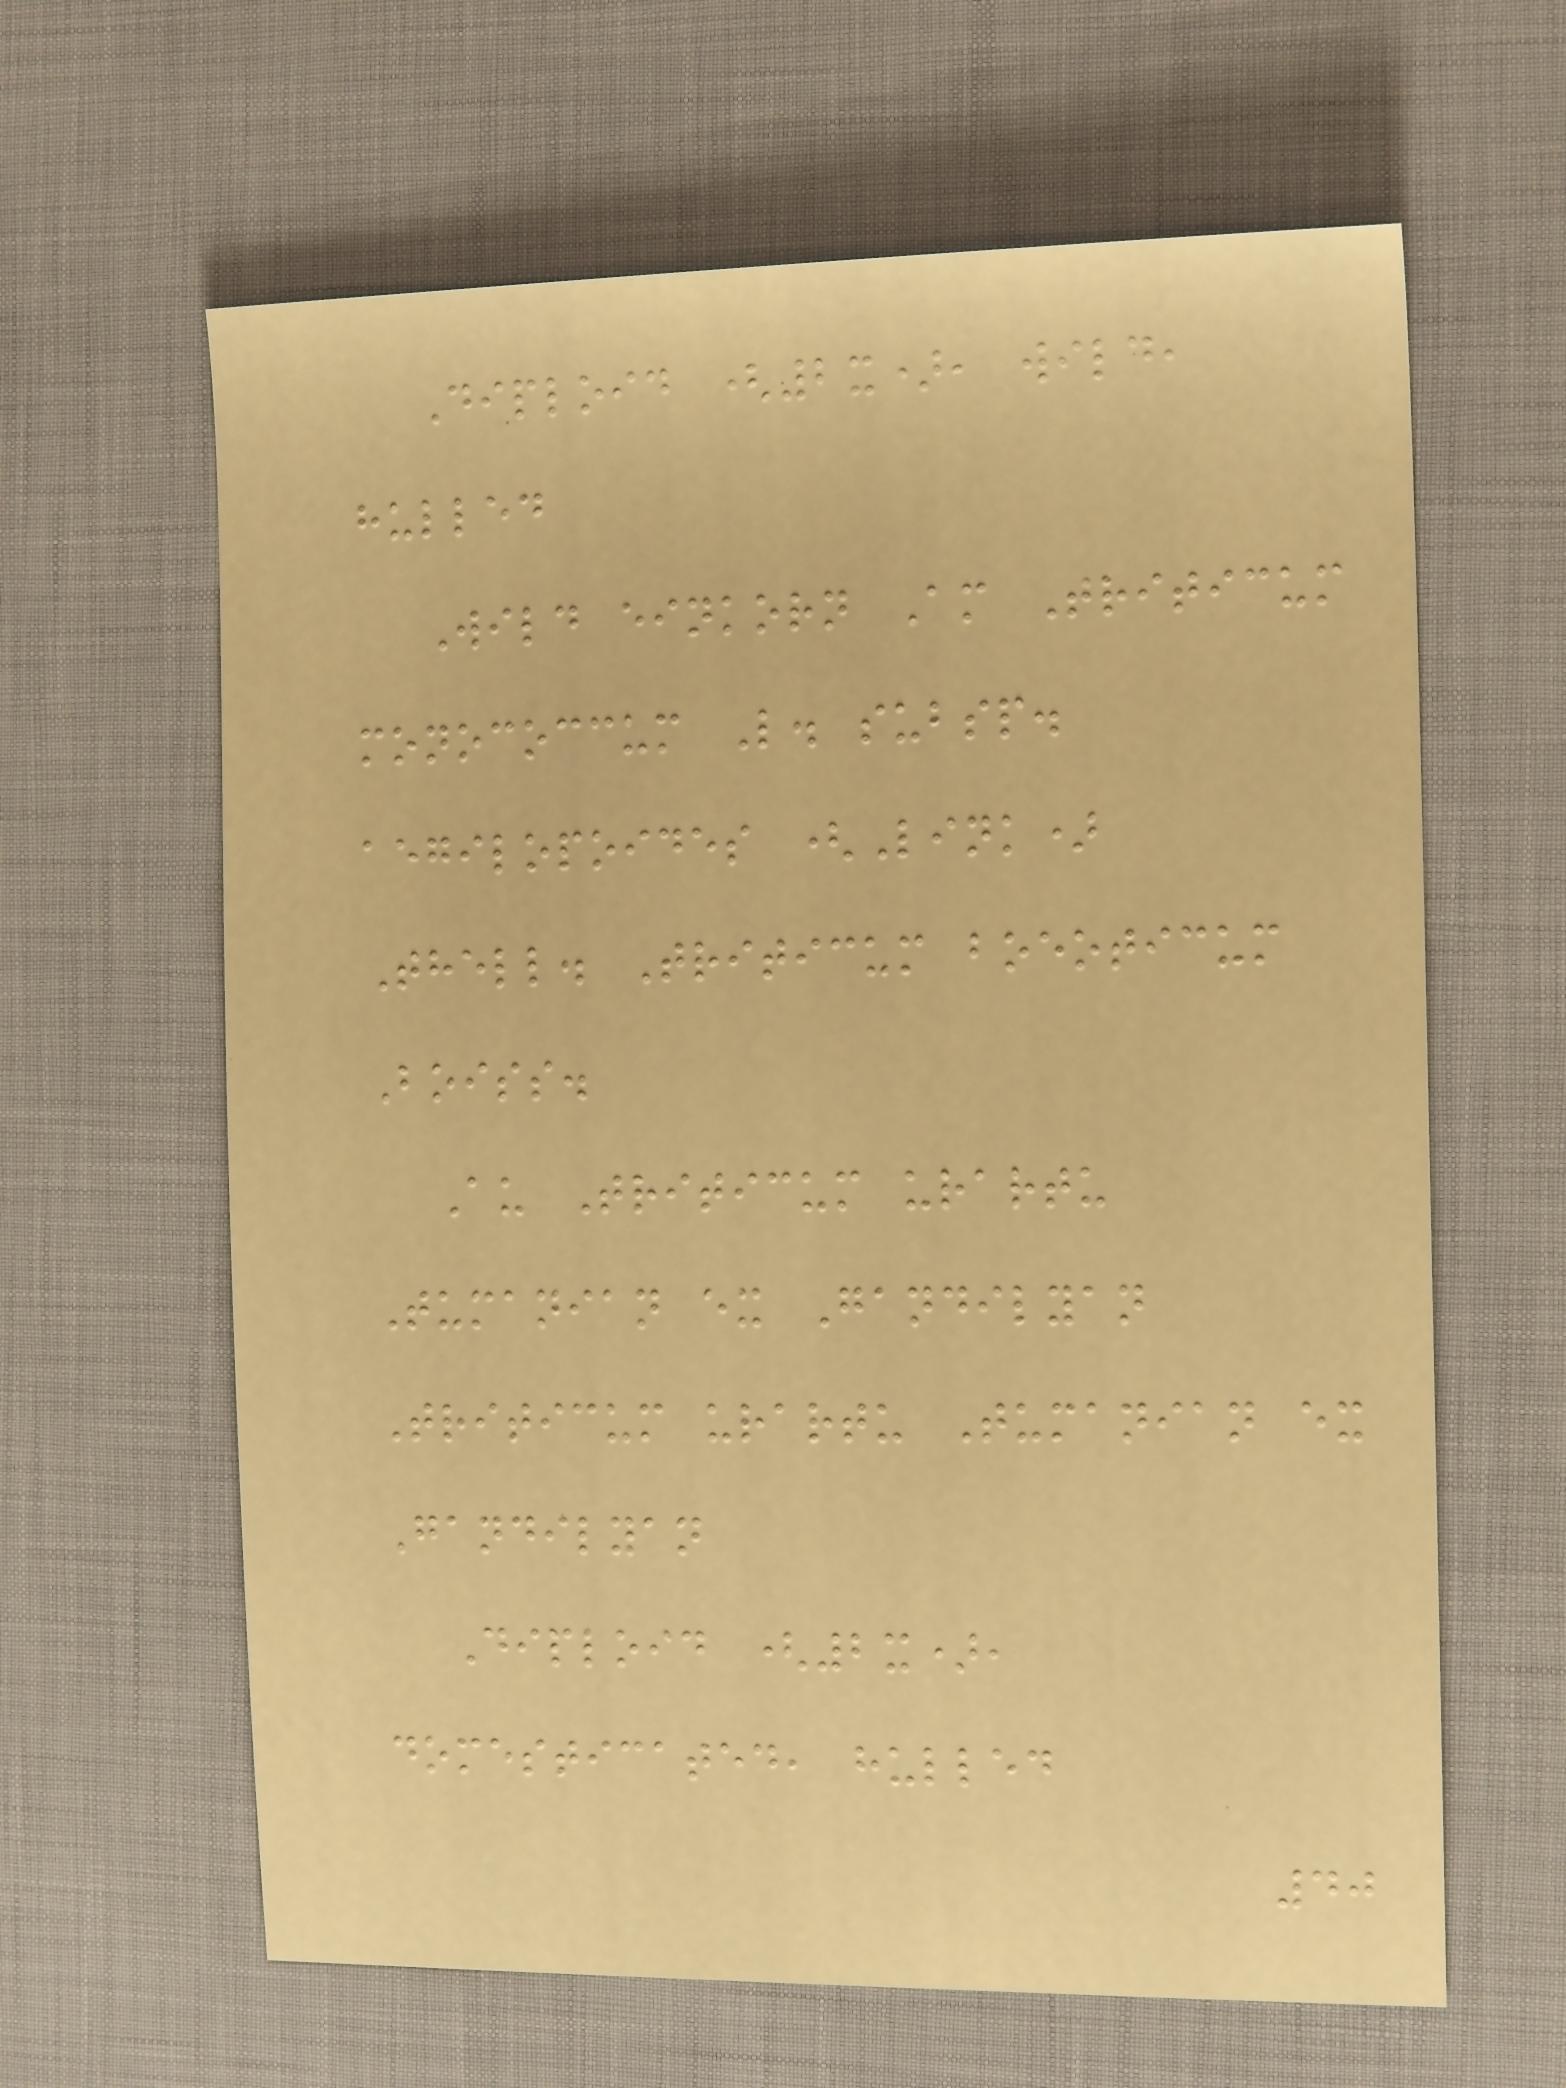Diploid (2x), wild,
hulled
Wild einkorn Am Triticum
monococcum L. subsp.
aegilopoides (Link)
Thell. Triticum boeoticum
Boiss.
Au Triticum urartu
Tumanian ex Gandilyan
Triticum urartu Tumanian ex
Gandilyan
Diploid (2x),
domesticated, hulled
40
